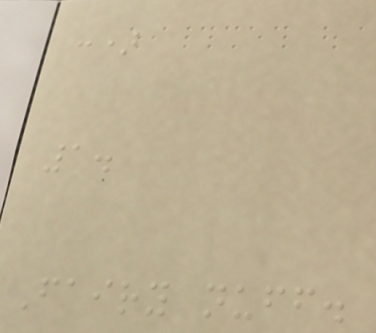:)
1.
Fairy nuff.
